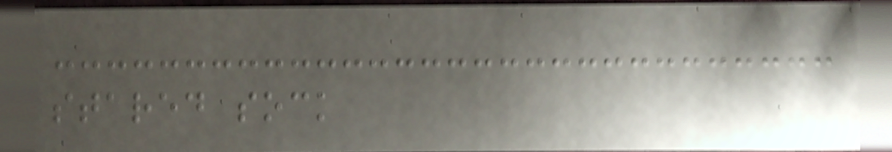stared sock
